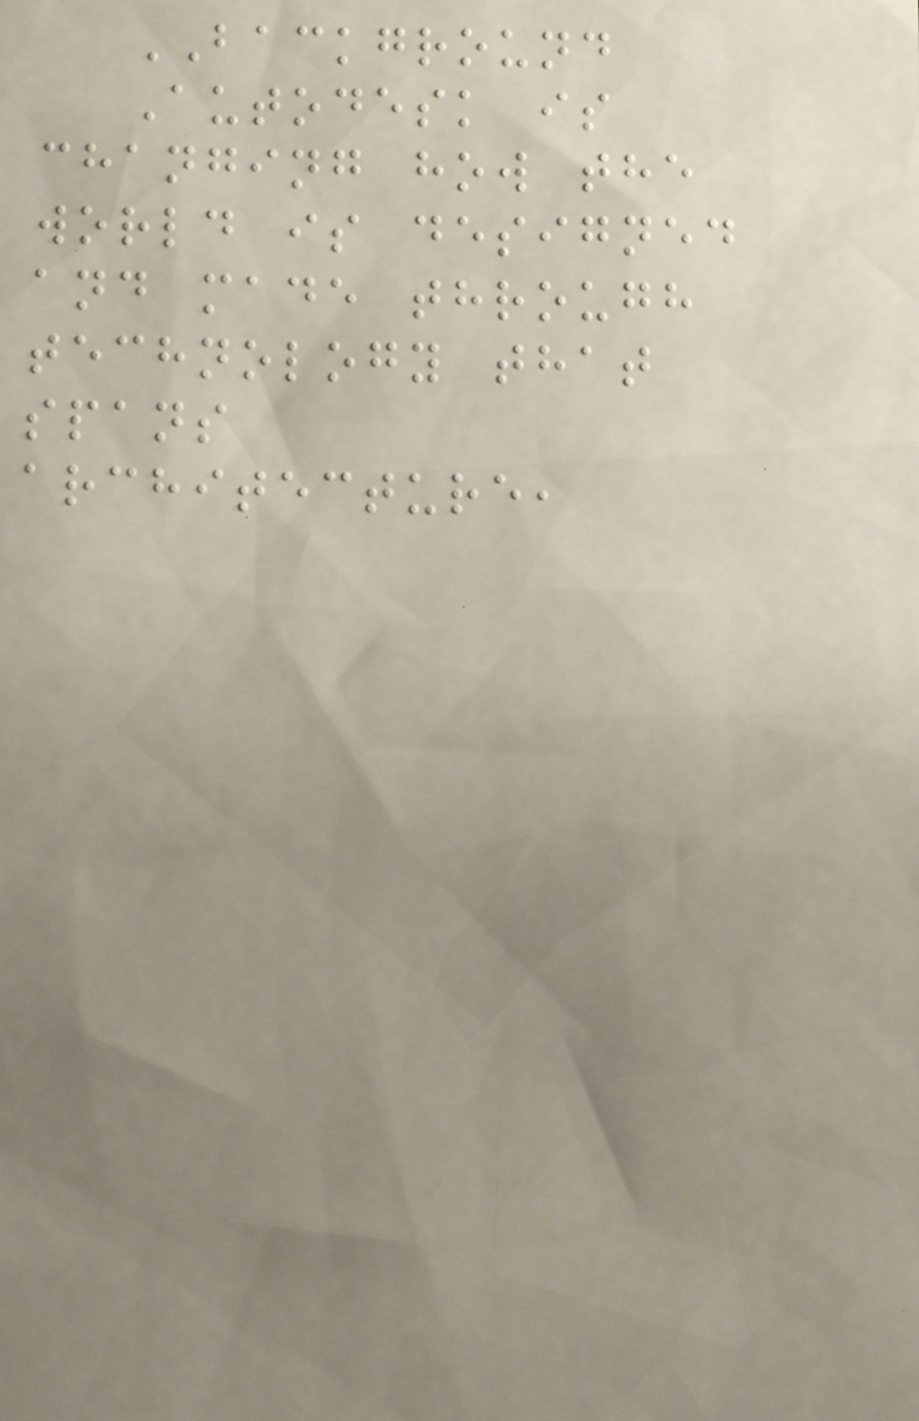BACKGROUND
Autodesk is
changing how the
world is designed
and made through
technology that
spans
architecture,
